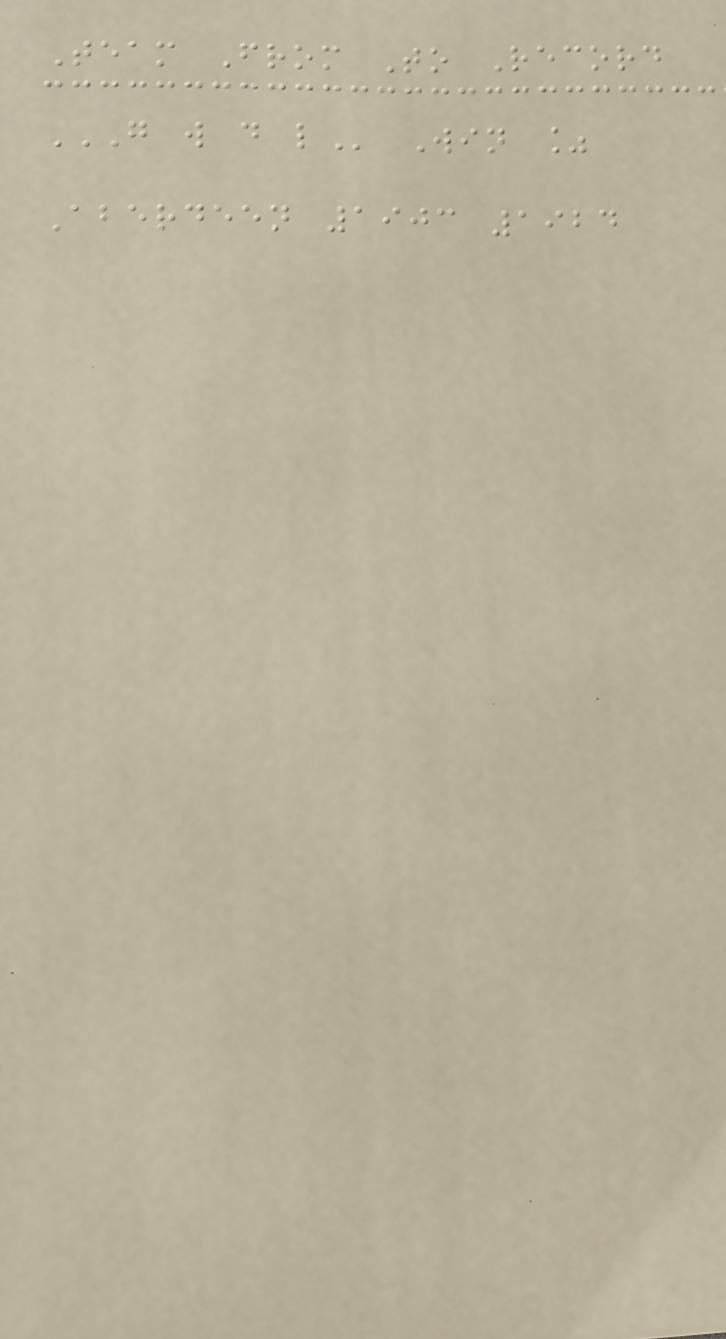Team From To Record
G W D L Win %
Aberdeen 1903 1924
